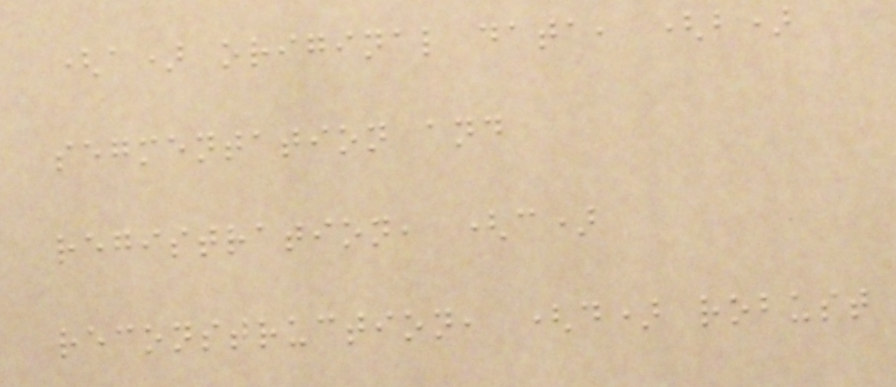(a) original data, (b)
segmentation and
registration, (c)
reconstruction, (d) robust
